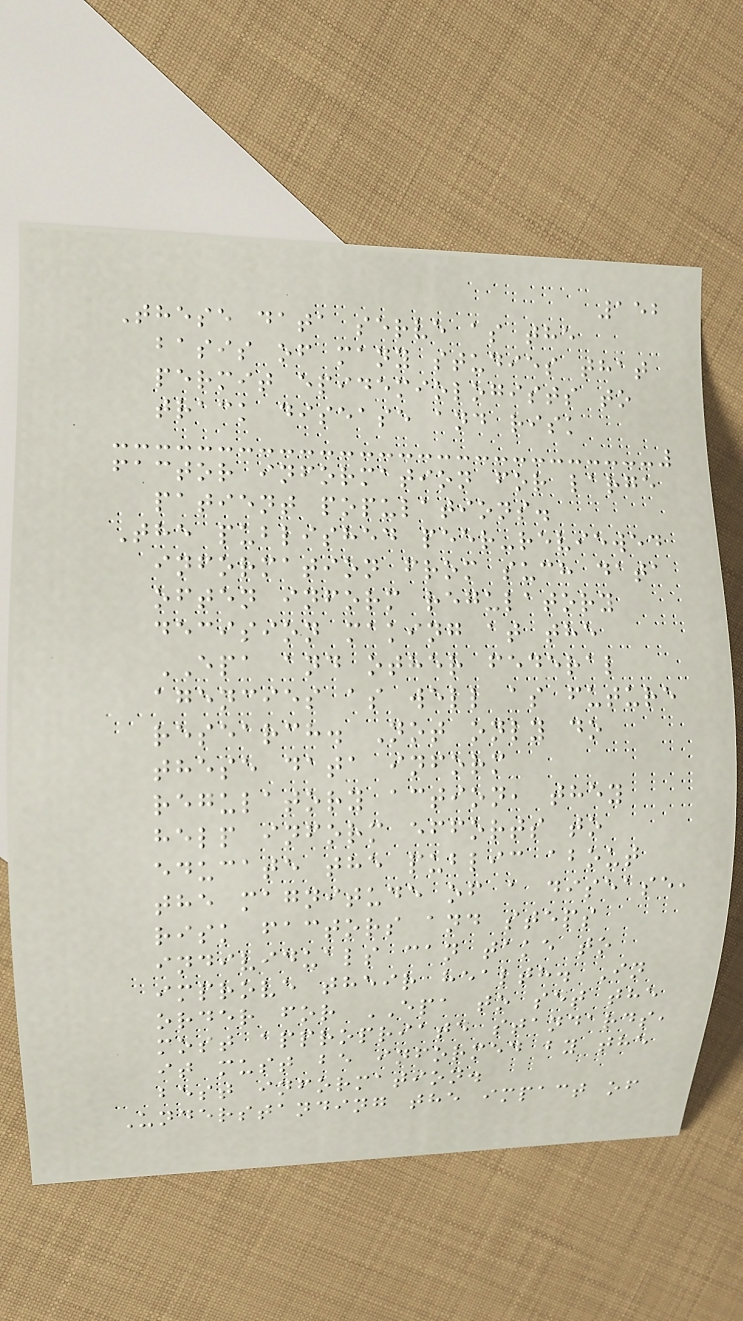152
These data serve as the
basis of many studies that
permit epidemiologists to
track disease and risk
factor information for large
patient populations.
The published peer-reviewed
information from such data
often inform regulatory
decision making at the
EPA and other federal
agencies as well as future
research. Not only do
these data inform
regulatory action, they
help inform efforts to
educate the public about
the magnitude of a disease,
risk factors and steps
individuals can take to
improve their health. In
order for EPA to set the
most appropriate standards,
it must be informed by the
best information.
Understanding the impact of
